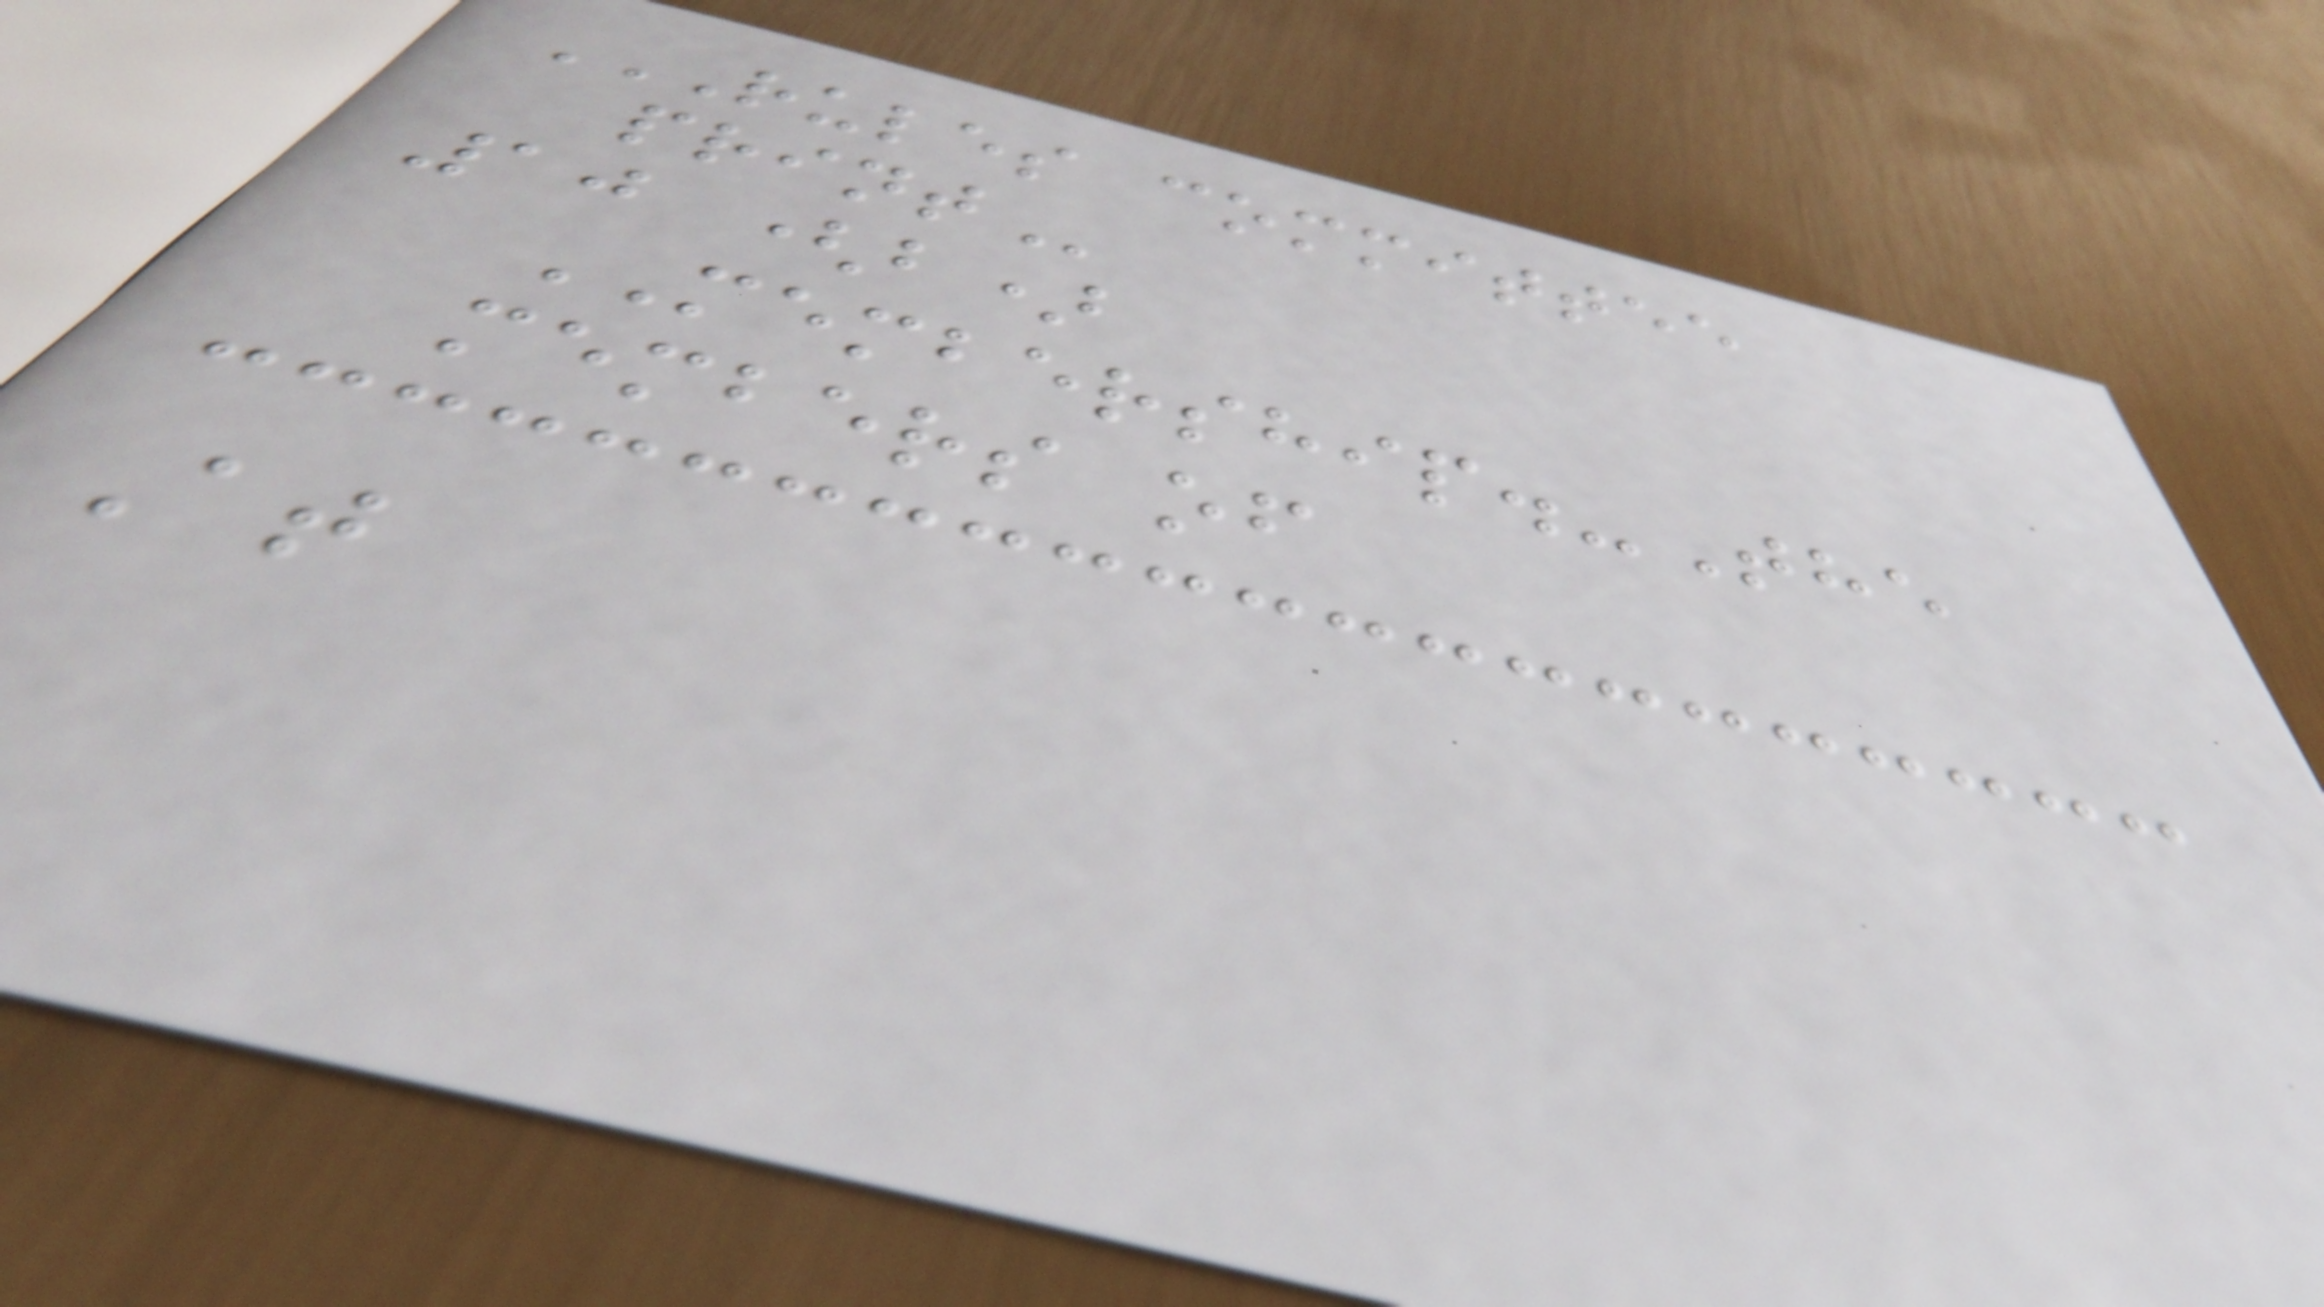RULES COMMITTEE
PRINT
10 (b)
MEMBERSHIP.-The
members of
At
